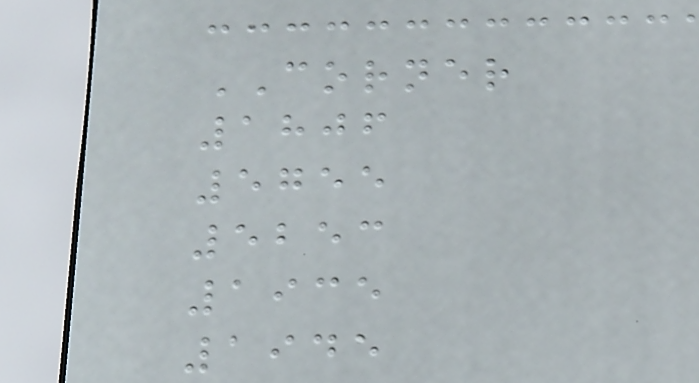CORNER
1806
5755
5253
1935
1945
